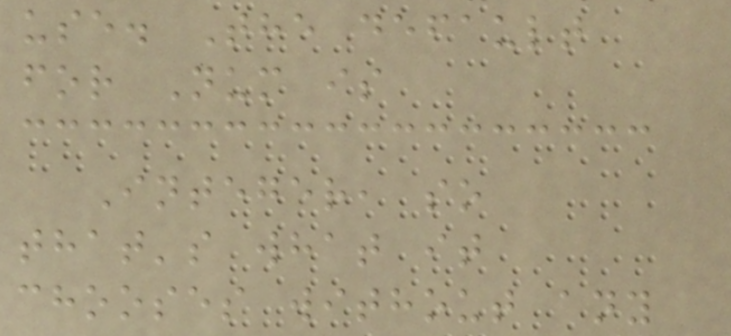use. The default
for Num is
Integer, so
that's what it
chooses without any
